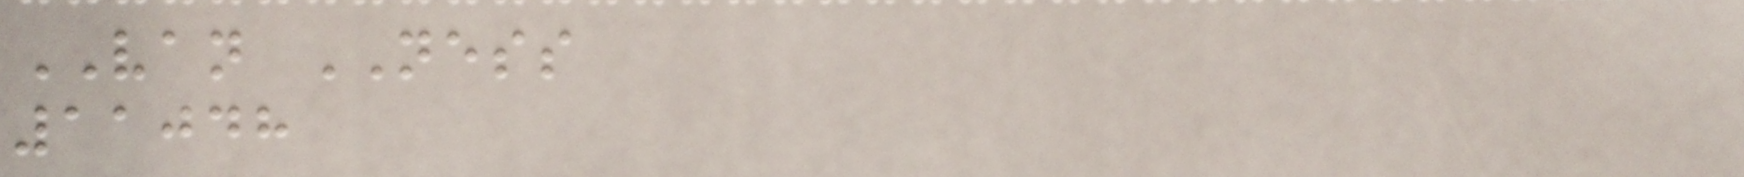VAN NESS
11048
